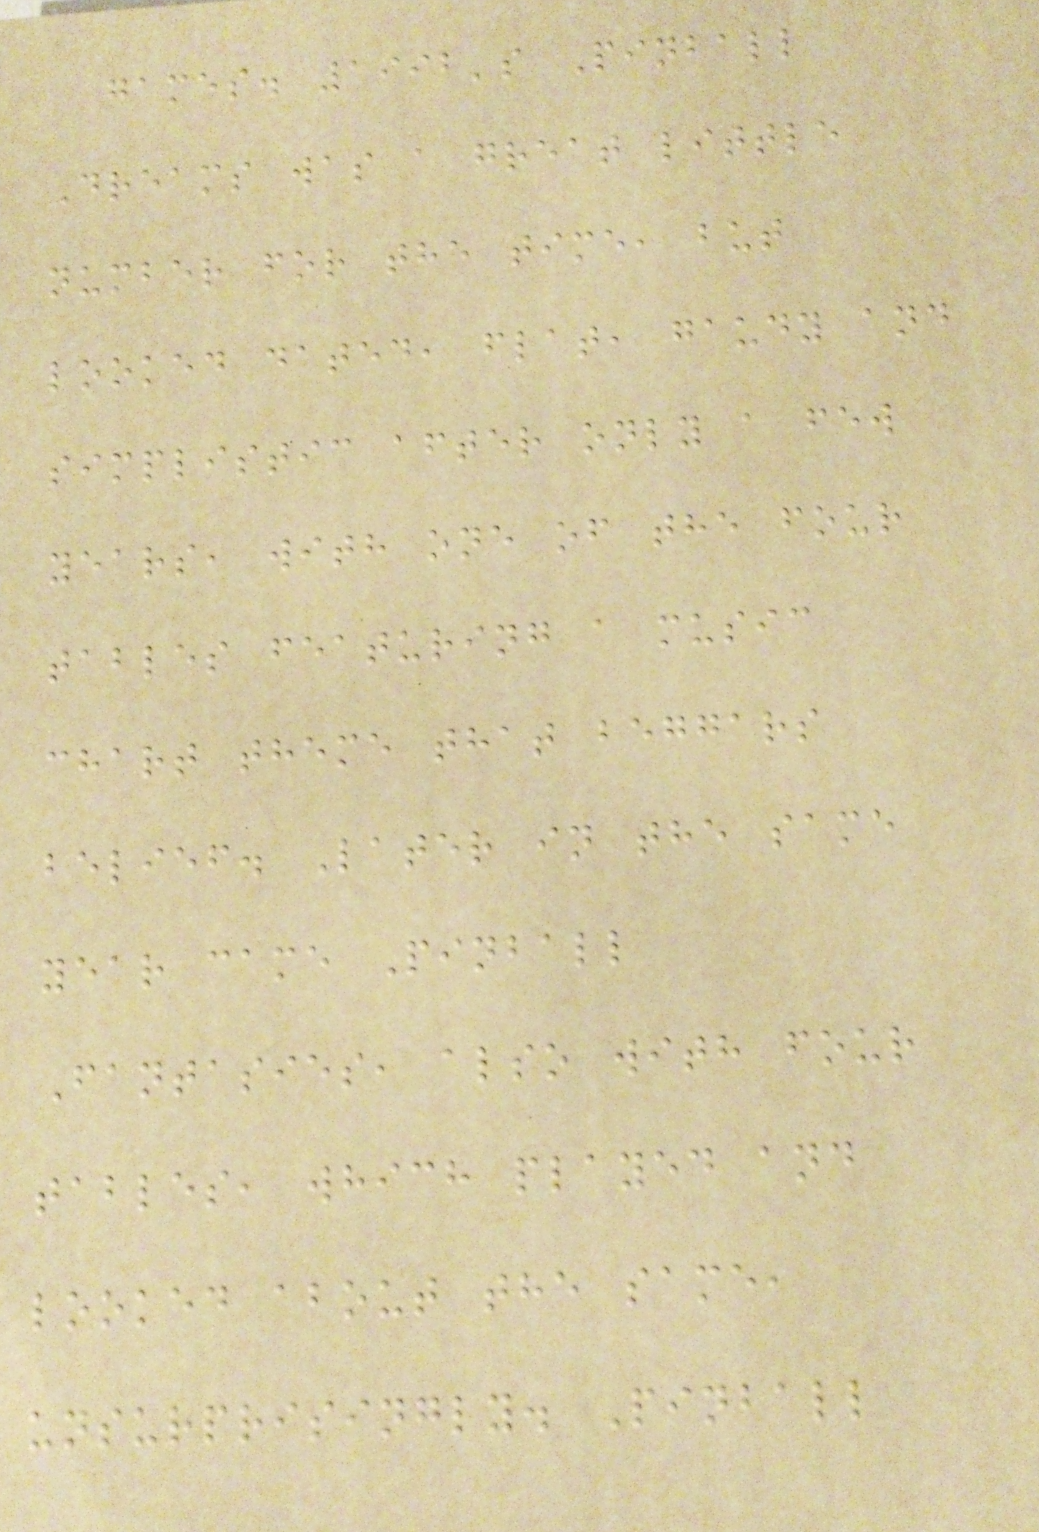games. 1992's Pinball
Dreams was a great little
number for the time, but
looked dated, flat, gaudy and
simplistic after only a few
years, with one of the four
tables featuring a music
chart theme that beggars
belief. Later in the same
year came Pinball
Fantasies, also with four
tables, which played and
looked about the same,
unsurprisingly. Pinball
